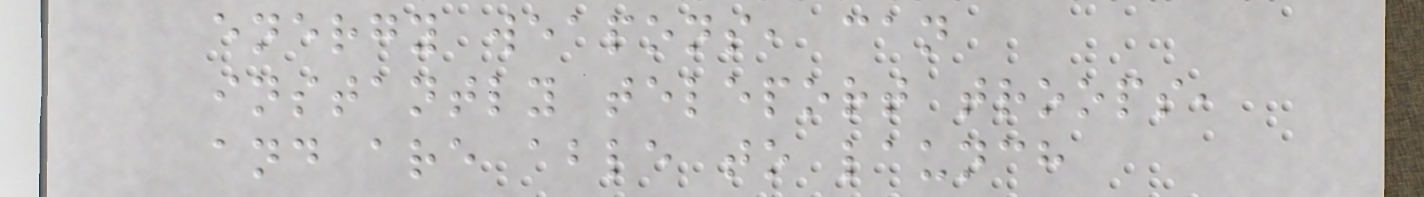energy weapons, can
instantly teleport troops,
and are able to launch
